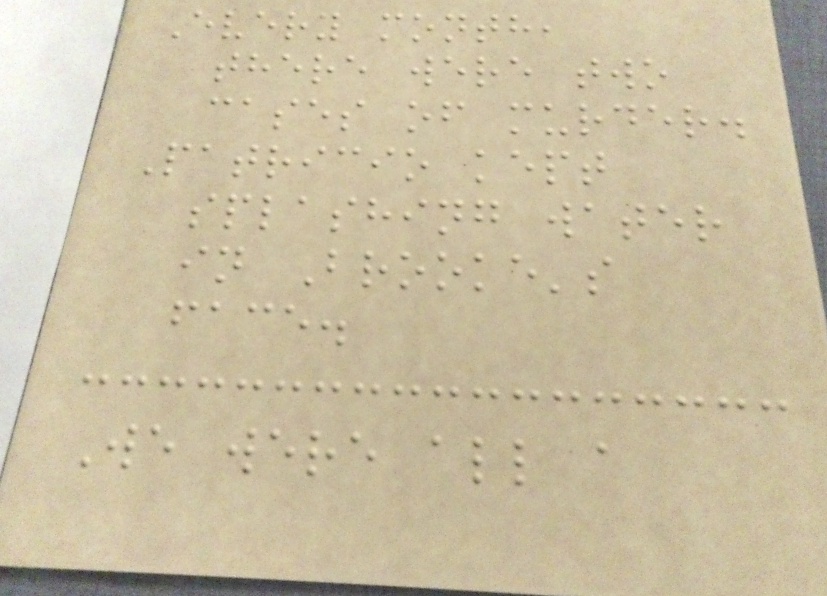Every month,
there were two
cases of murder.
Patricio kept
splashing water
in Brooke's
face.
We were all a
